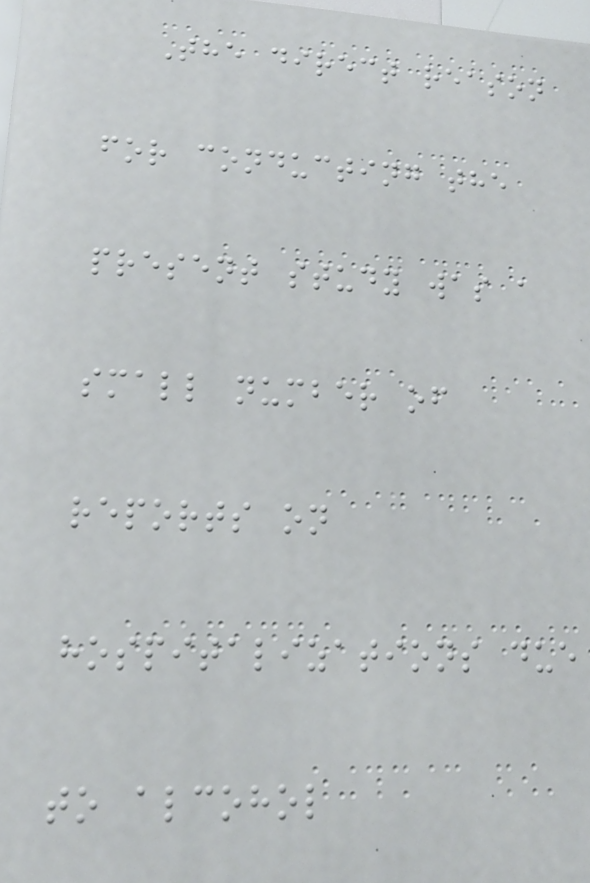The direct reason
for conducting the
present study was a
small number of
reports on
hospitalizations due
to alcohol
